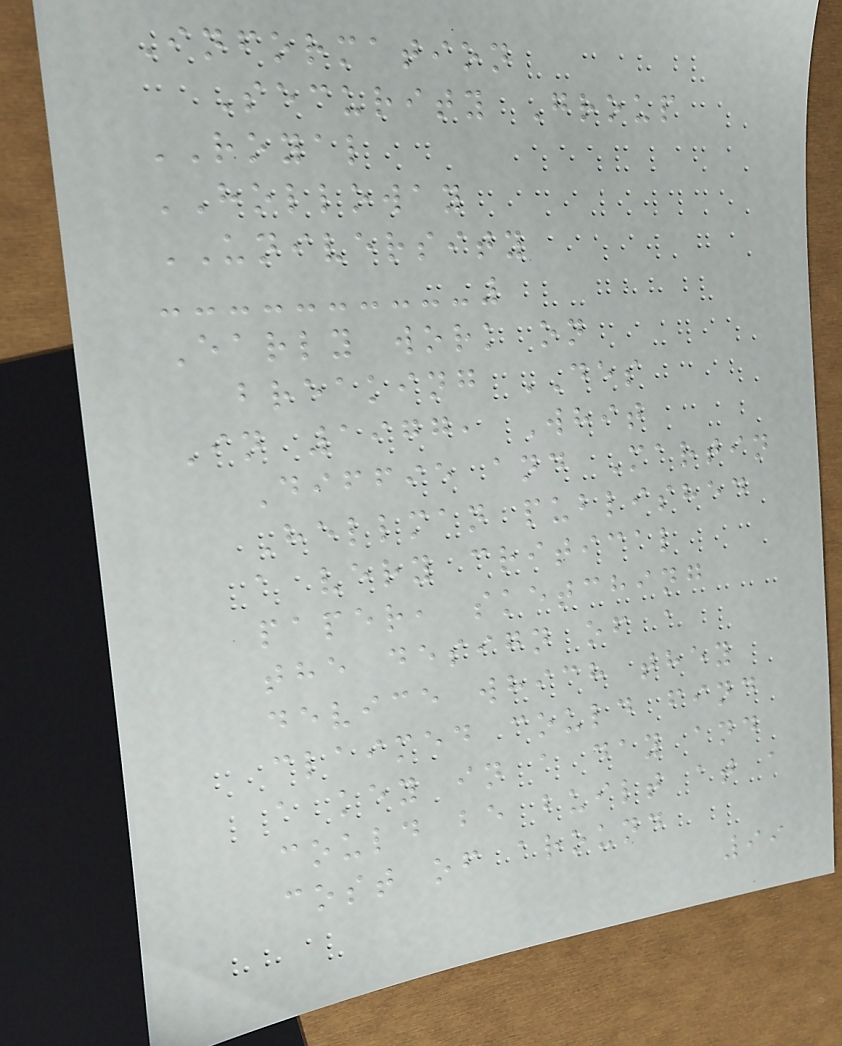Information
Security Group
ROYAL
HOLLOWAY
UNIVERSITY
Early work on
breaking DES
In 1977, Whit
Diffie and Martin
Hellman published
a very critical
paper, sketching
the design of a
device which they
claimed could find
a key in a day and
could be built at a
cost of around
99
